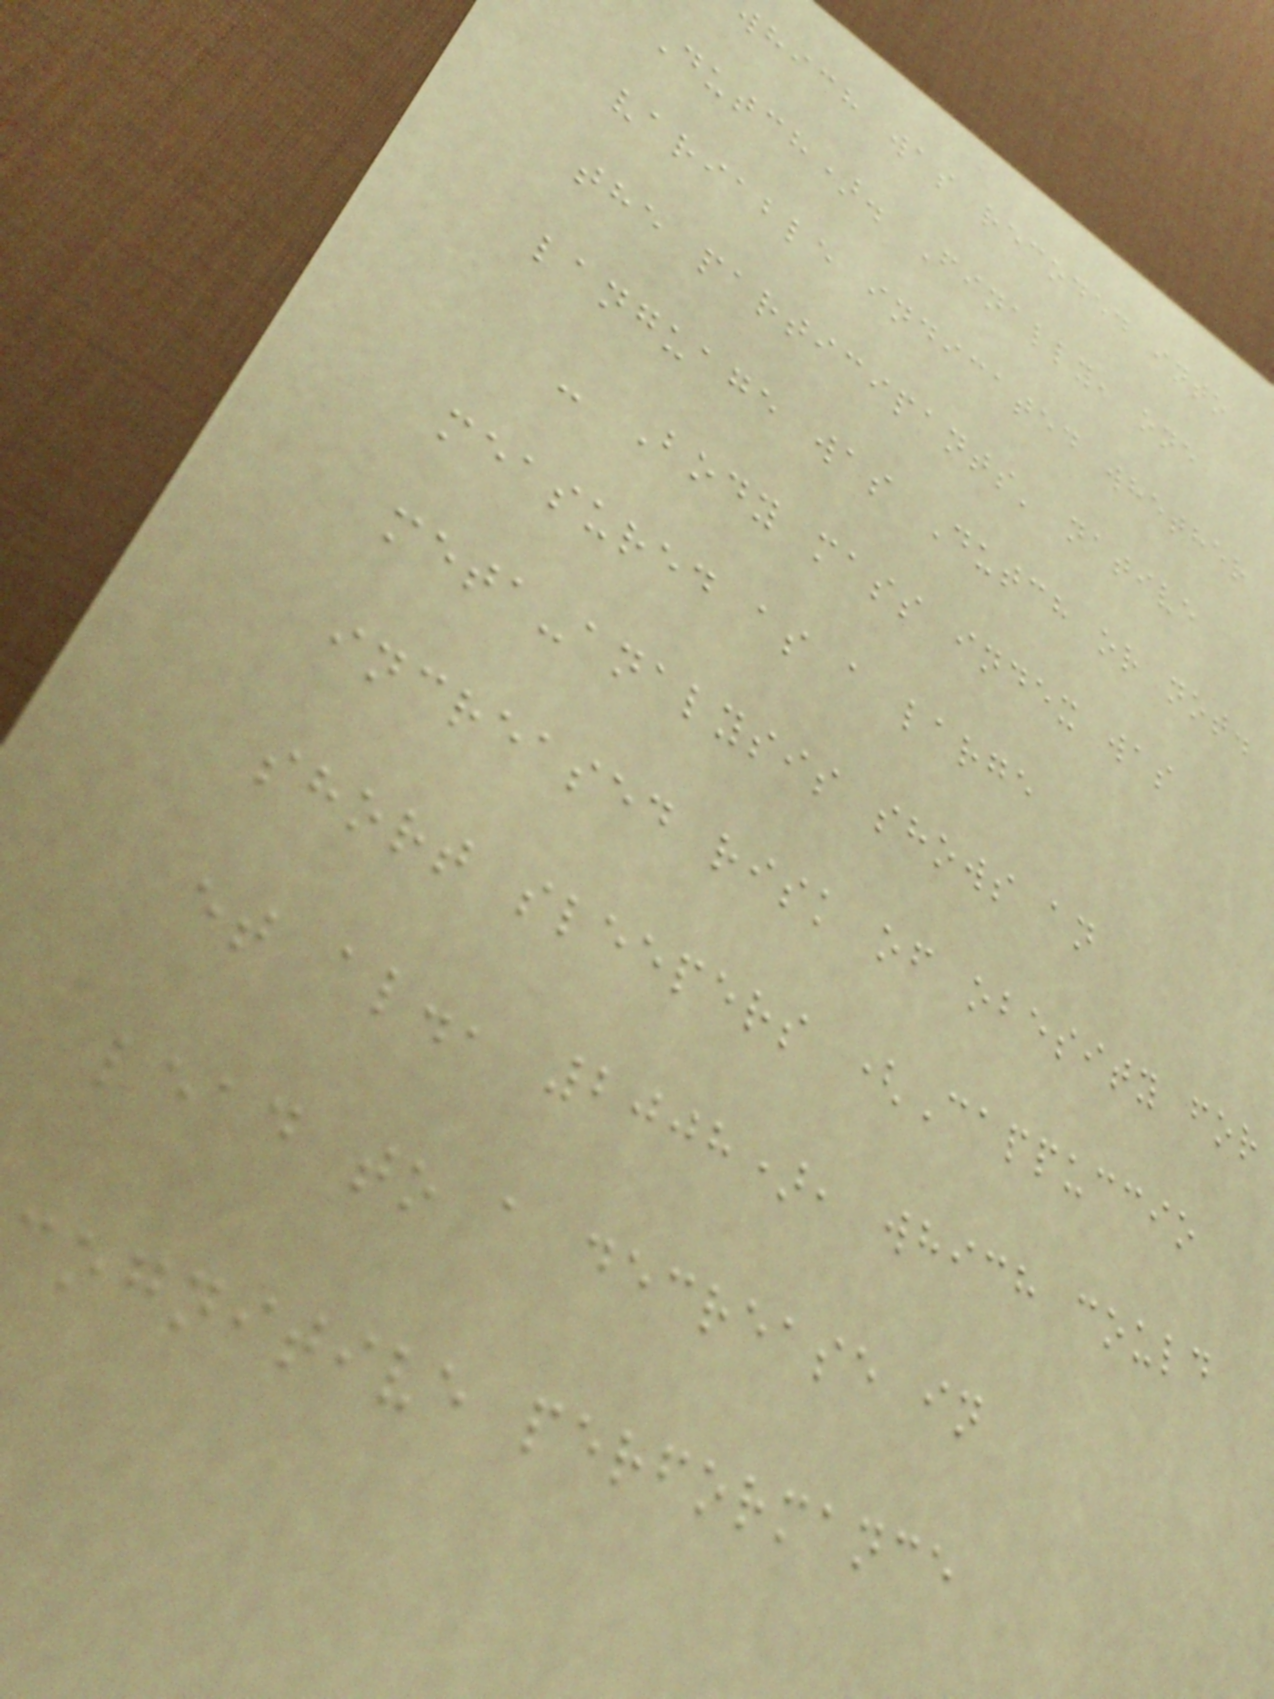which was recoded into
Dutch). Finally, one
variable indicated whether
the participants' native
language was Dutch or not.
- Body mass index was
measured as a large
meta-analysis shows an
increased risk of obesity for
short sleepers (Cappuccio
et al., 2008), which could
lead to a decrease in
ognitive performance
